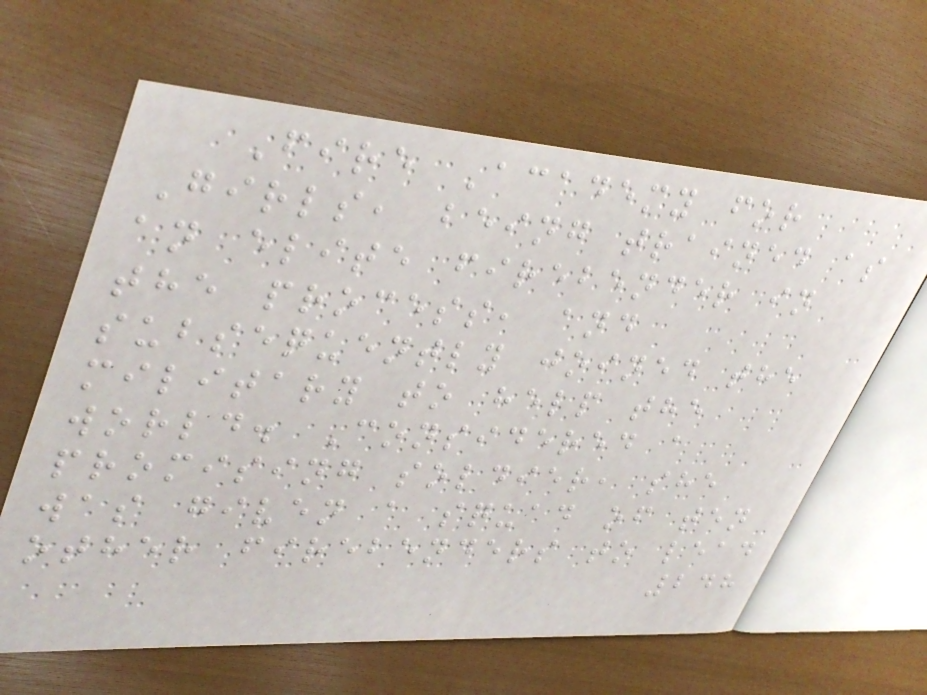Fire Academy for
Girls, being trained as
an elite firebender in
the process, and
subsequently joined the
military to help the
world. Considered a
promising soldier, she
was given a squad of ten
other firebenders to lead
248
